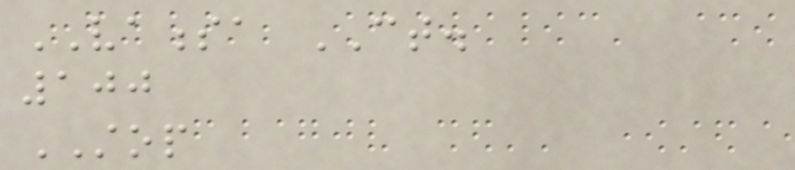VANESSA CT.
100
STOP
